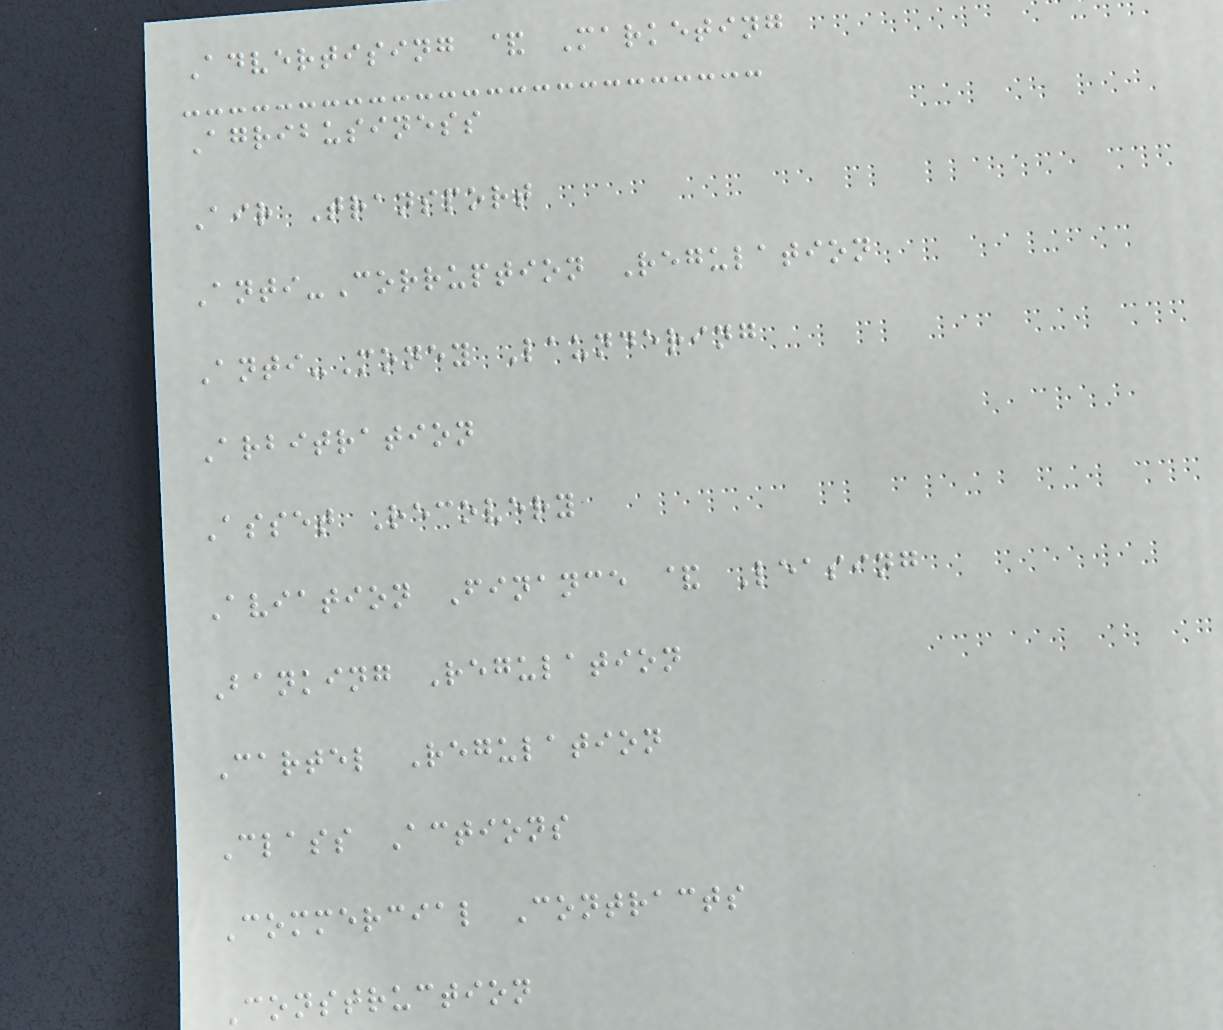Advertising & Marketing
Agribusiness
Air Transport
Anti-Corruption Regulation
Anti-Money Laundering
Arbitration
Asset Recovery
Aviation Finance & Leasing
Banking Regulation
Cartel Regulation
Class Actions
Commercial Contracts
Construction
